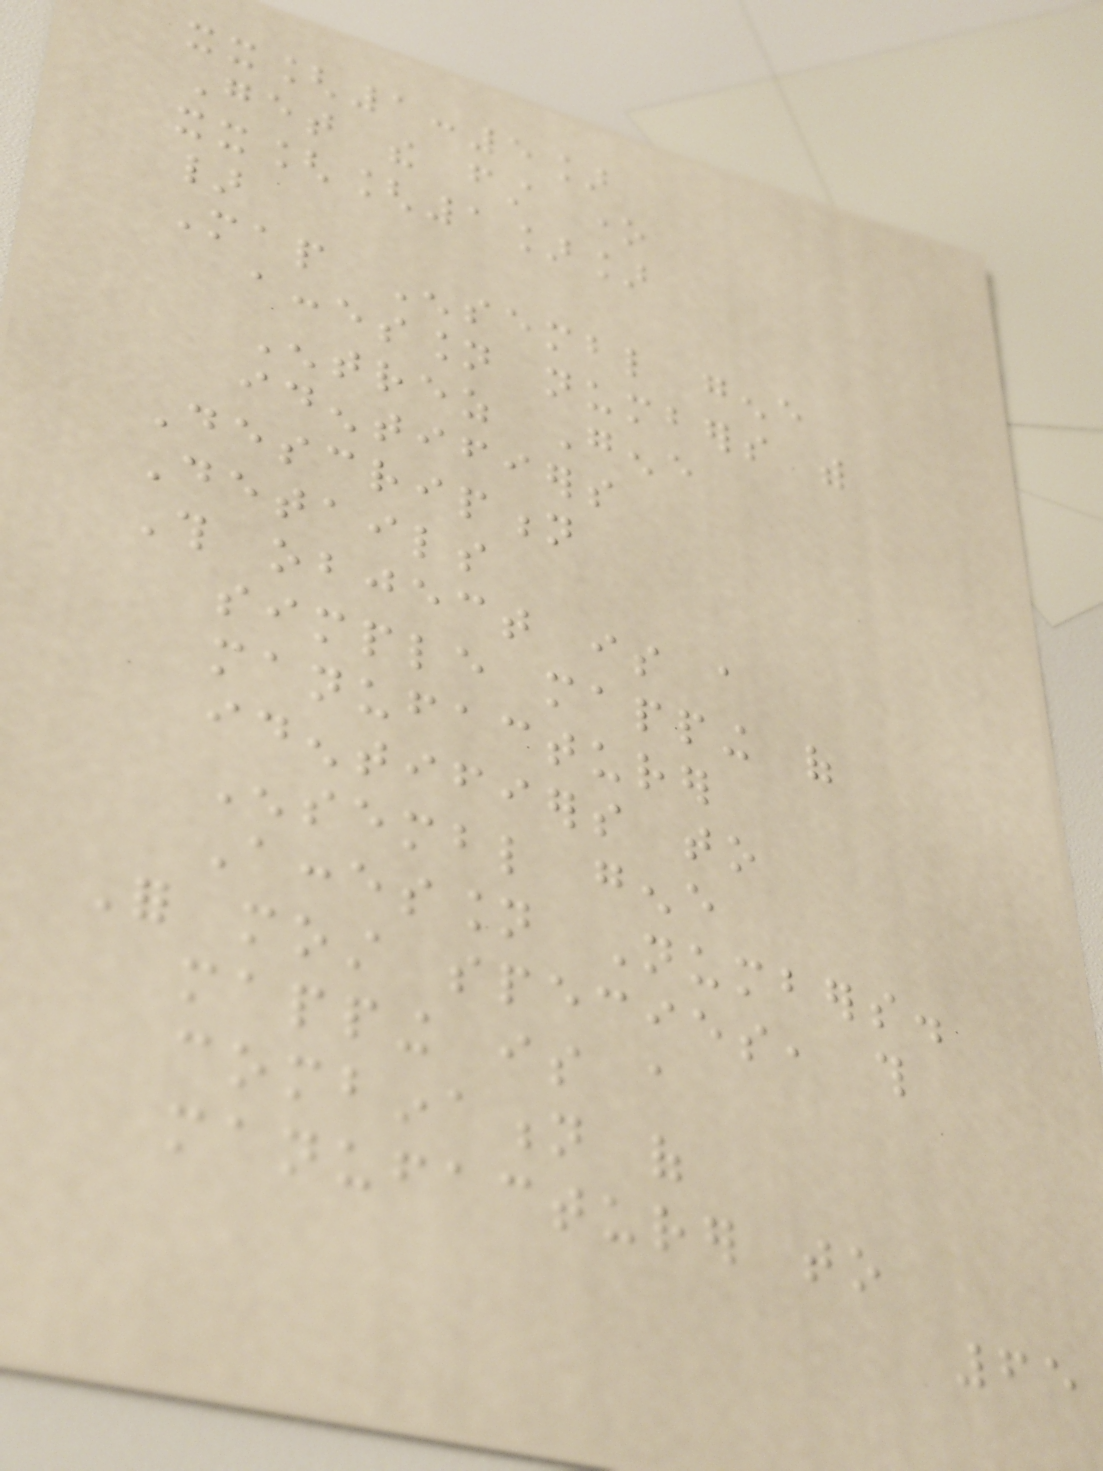xx[1:5]
Get the first one
xx[[1]]
}
Map Ensembl gene
accession numbers with
Entrez Gene
identifiers
Description
Details
This object is a
simple mapping of
manufacturer
identifiers to
Ensembl gene
Accession Numbers.
For most species, this
mapping is a
combination of
manufacturer to
65
